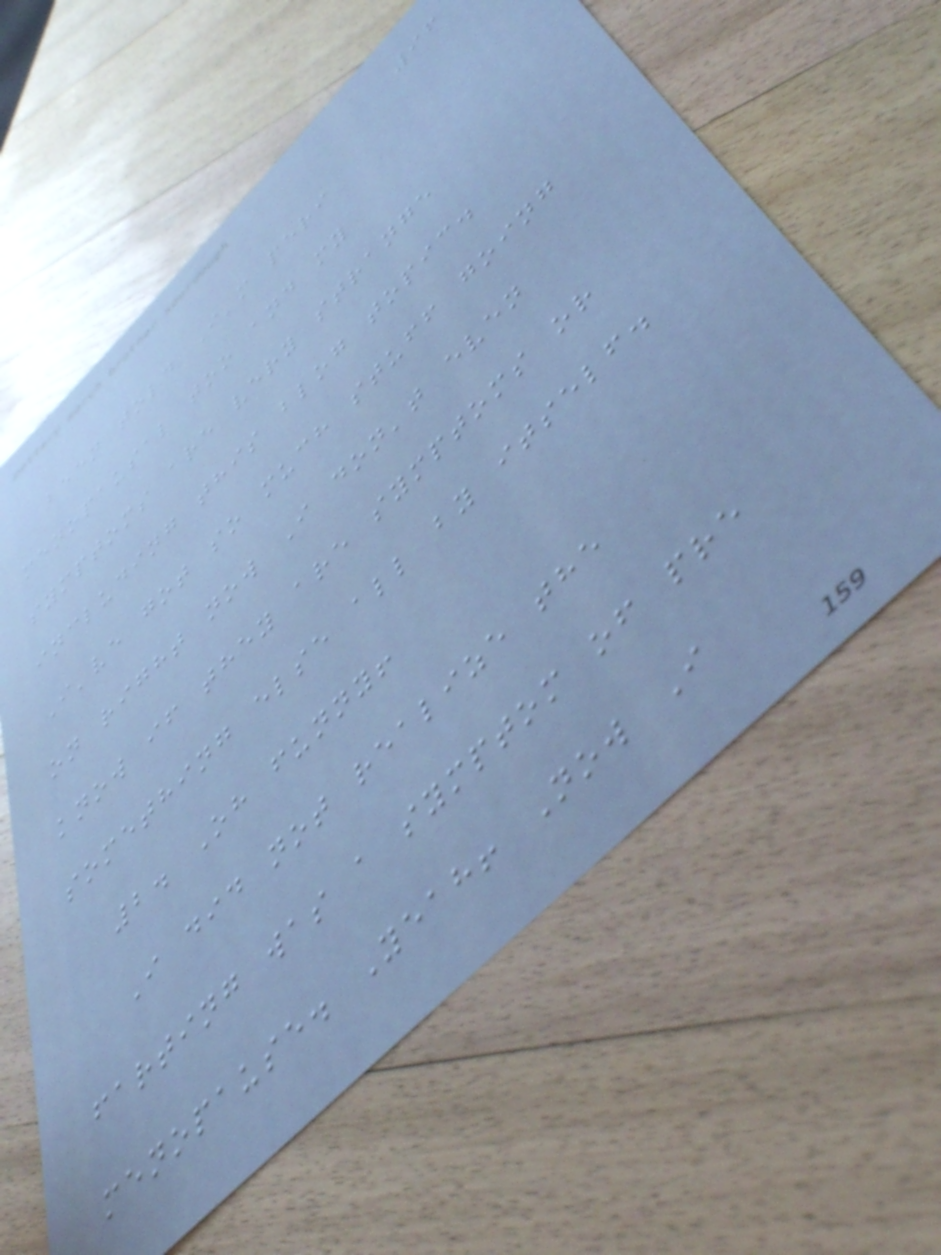96
been told I'm peri
menopausal too and my
symptoms are very strange
including this blog topic.
I've got so much stuff going
on right now I don't even
know if they are symptoms or
something else all by itself.
2. Oh funny!
I did not realize the
farting was a symptom of pre
menopause. Yeah! Now I
